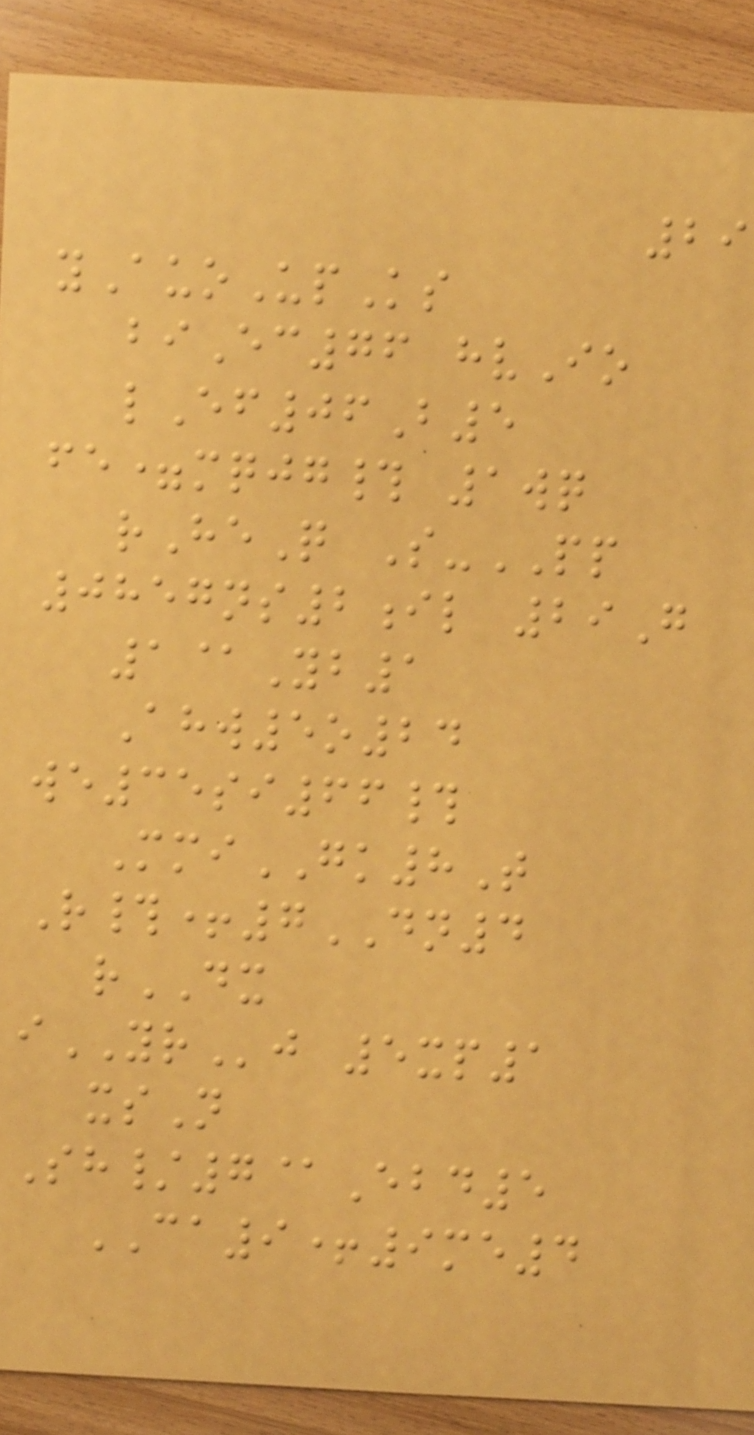29
yAuoUpKs
biEc76 hvIo
lEf06B5
fe=mqjg# 1wq
rHeQ S-PP
0857ns2il 29G
1@Yb1
Ahw5o24
we35si66#
MmiGK8T
R#+7DN4
rDX
iYRj 5xp1
xsN
Sh/7@Ebd5
CA9+9me4
